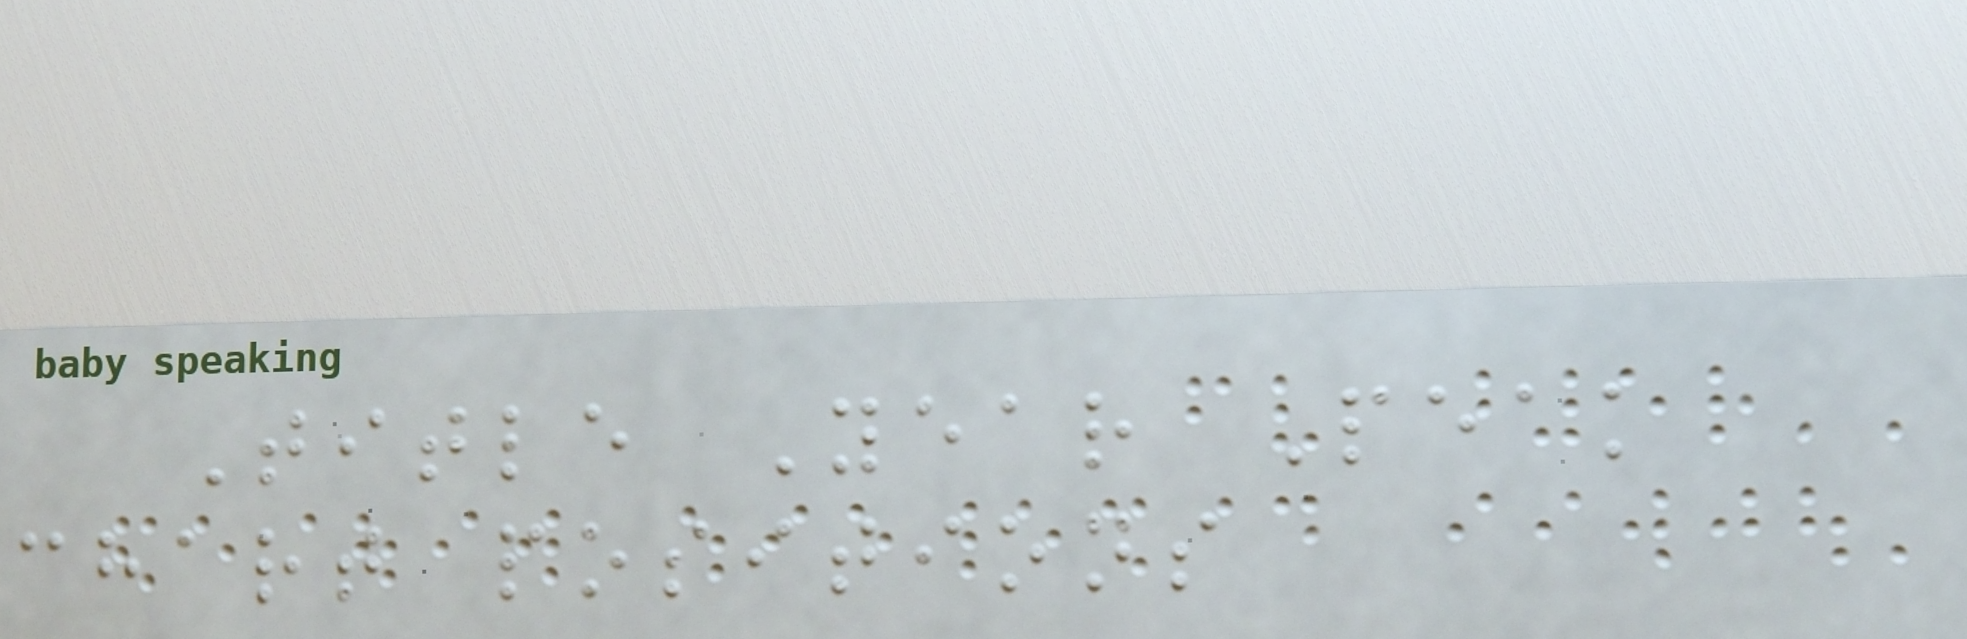Title Year Peak
chart positions
